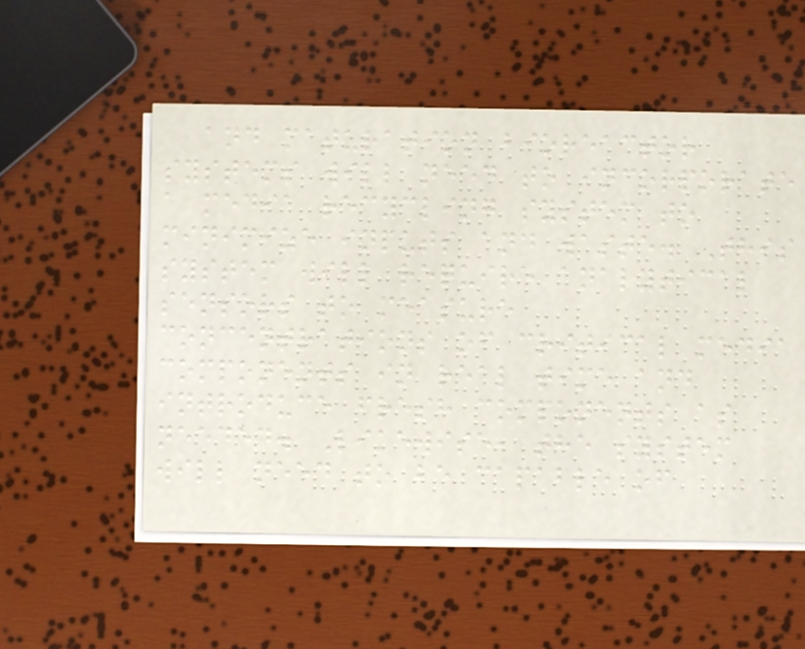and maturation bioreactor
systems will need to incorporate
a media recycling system to
minimize inputs and waste. This
system will require analytical
sensors to measure
concentrations of critical media
components in real time and
introduce fresh components as
needed. Likewise, the system
will need to be capable of
